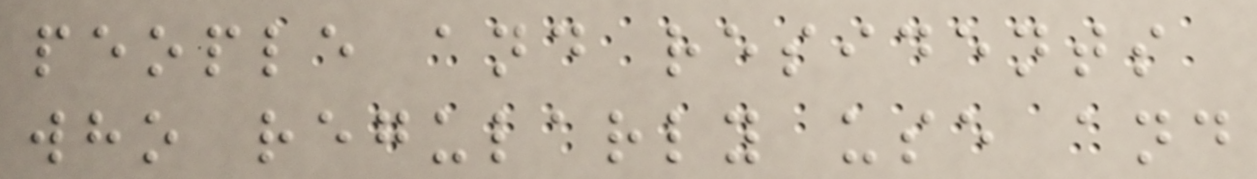people and residents
who regularly use and
